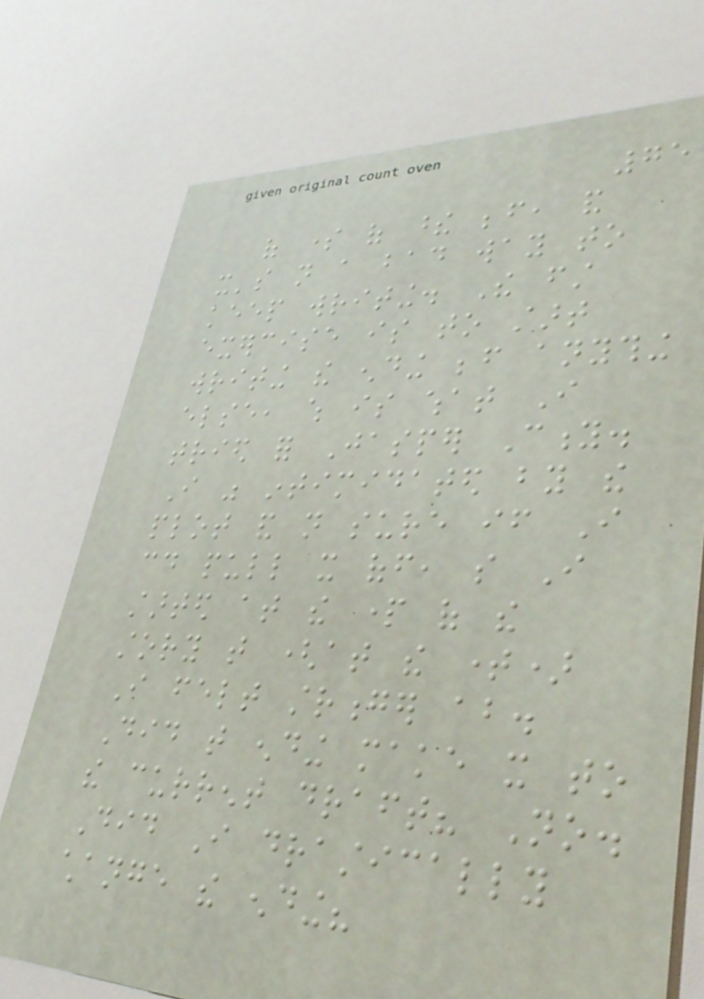75
of some of these before, and
it's not a bad way to
keep writing. The first
exercise is to start
writing the ending before anything
else, which is what I
tried for Jasper City.
I was intimidated by the
plot and not sure if I
could pull it off, so I
started at the part of the
story that (at the time)
I felt stronger about.
Did that ending make it to
the current draft? No.
Did I drastically
change the ending?
